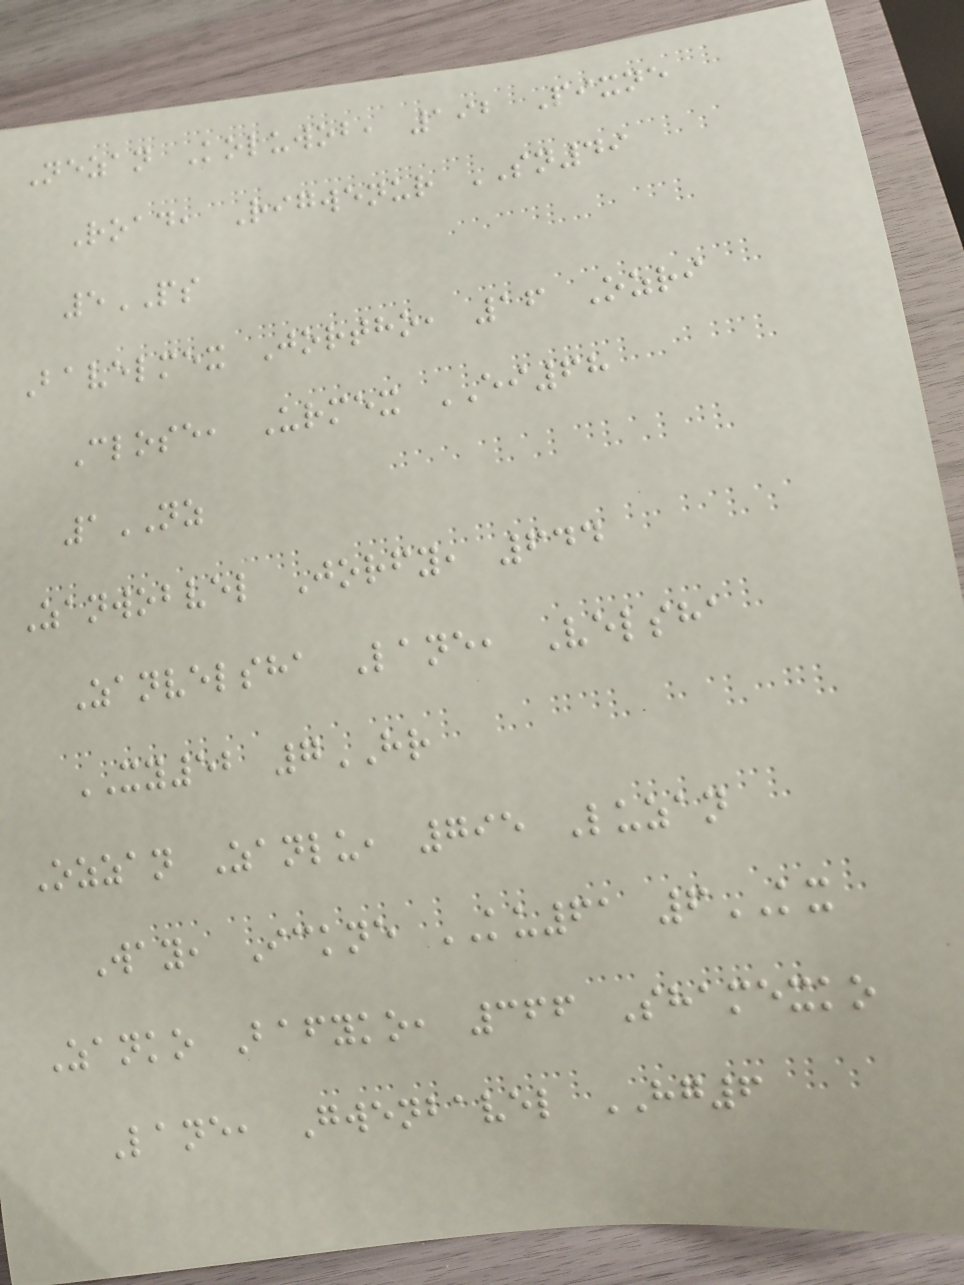Nezan Koluwob, 192 Pixne
Road, Rigwenur SN49
5PS
Bavelmex Jortho, 16 Ozri
Close, Urmex EI68
1NZ
Zanwobvel Jorfy, 644
Zanvelsha Lane, Velsha
XY52 7HR
Ozzan Zanlu, 795 Luzan
Way, Ickne KU61 6KX
Zanko Bafyko, 366 Shamexko
Lane, Gwenbavel HG6
